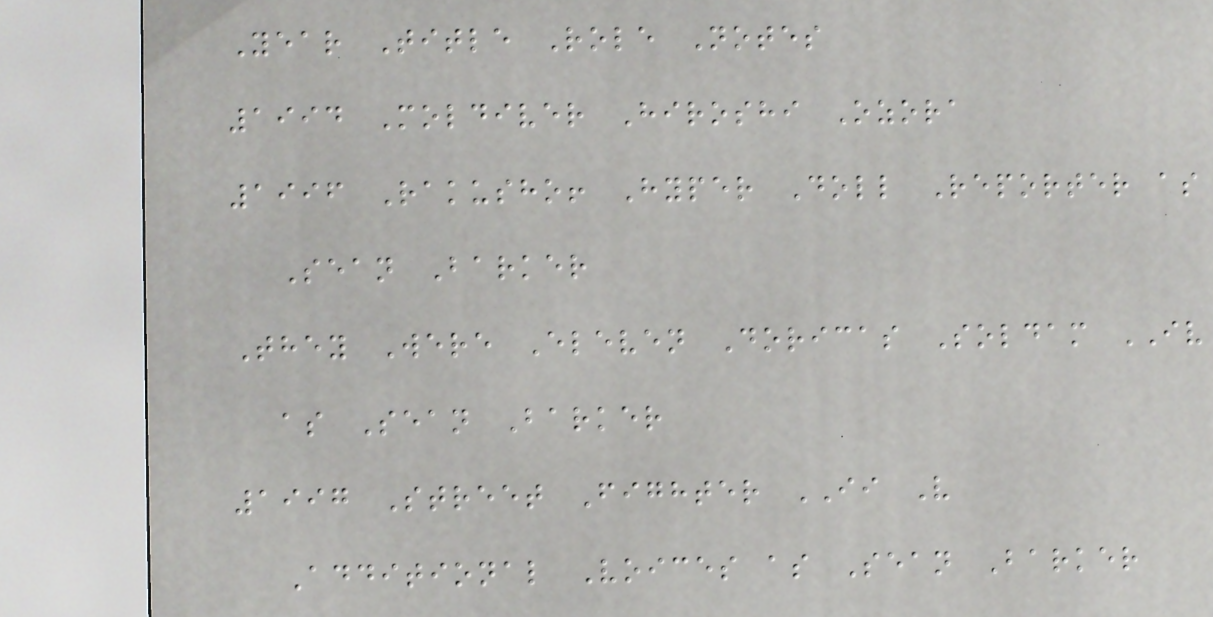Year Title Role Notes
1994 Moldiver Hiroshi Ozora
1996 Rakusho! Hyper Doll Reporter as
Sean Barker
They Were Eleven Doricas Soldam IV
as Sean Barker
1997 Street Fighter II V
Additional Voices as Sean Barker
